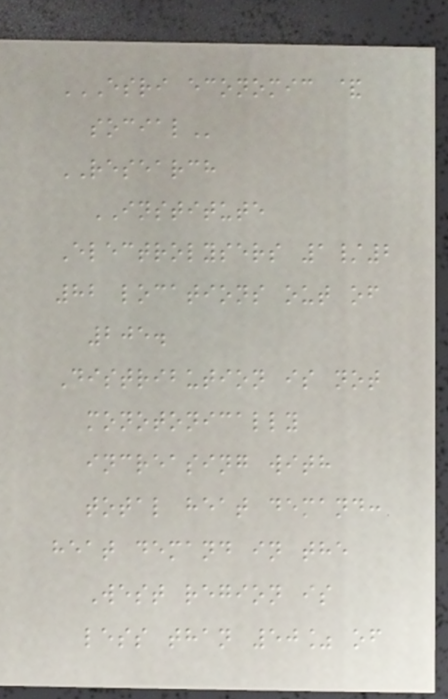ESRI ECONOMIC &
SOCIAL
RESEARCH
INSTITUTE
Electrolysers 1/2
82 locations out of
205.
Distribution is not
monotonically
increasing with
total heat demand:
heat demand in the
West region is
less than 50% of
